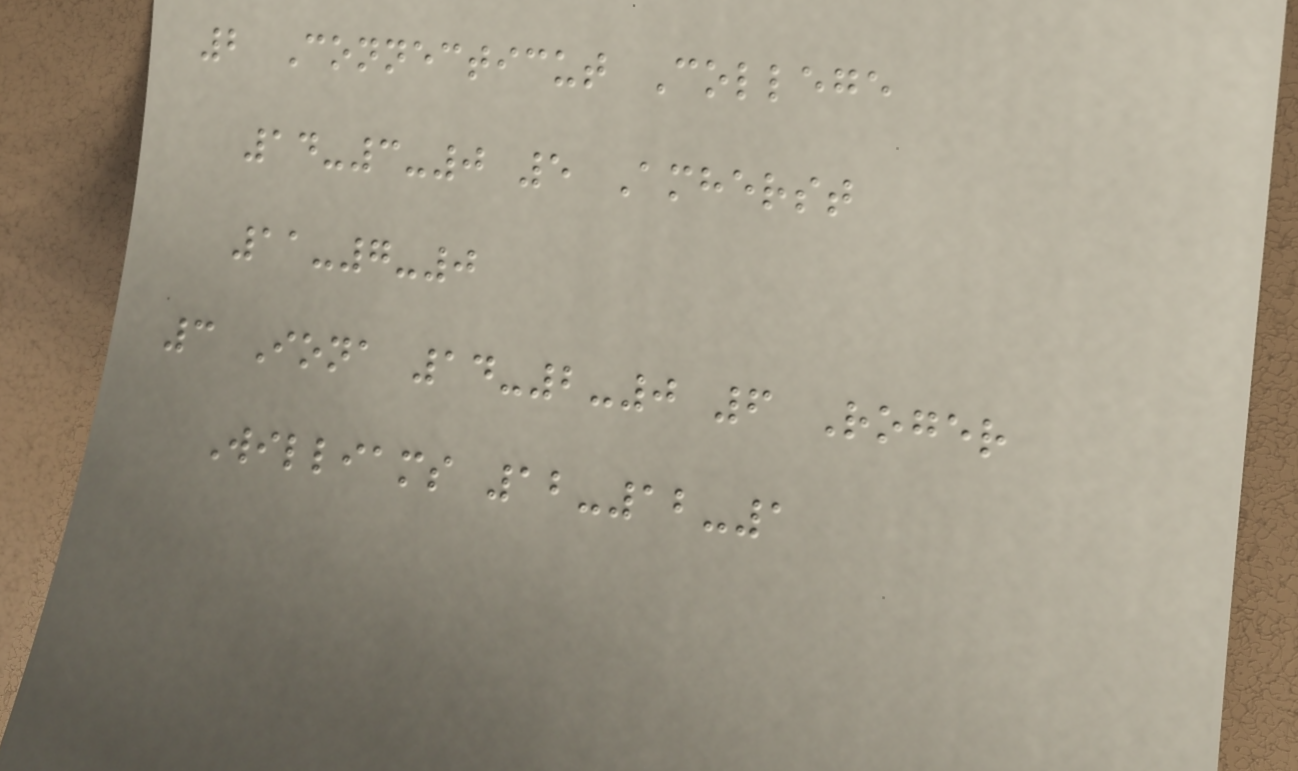2 Connecticut College
14-3-0 5 Amherst
11-7-0
3 Iona 14-2-0 6 Roger
Williams 12-12-1
